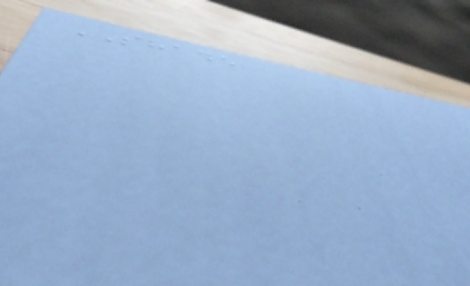SHADE
